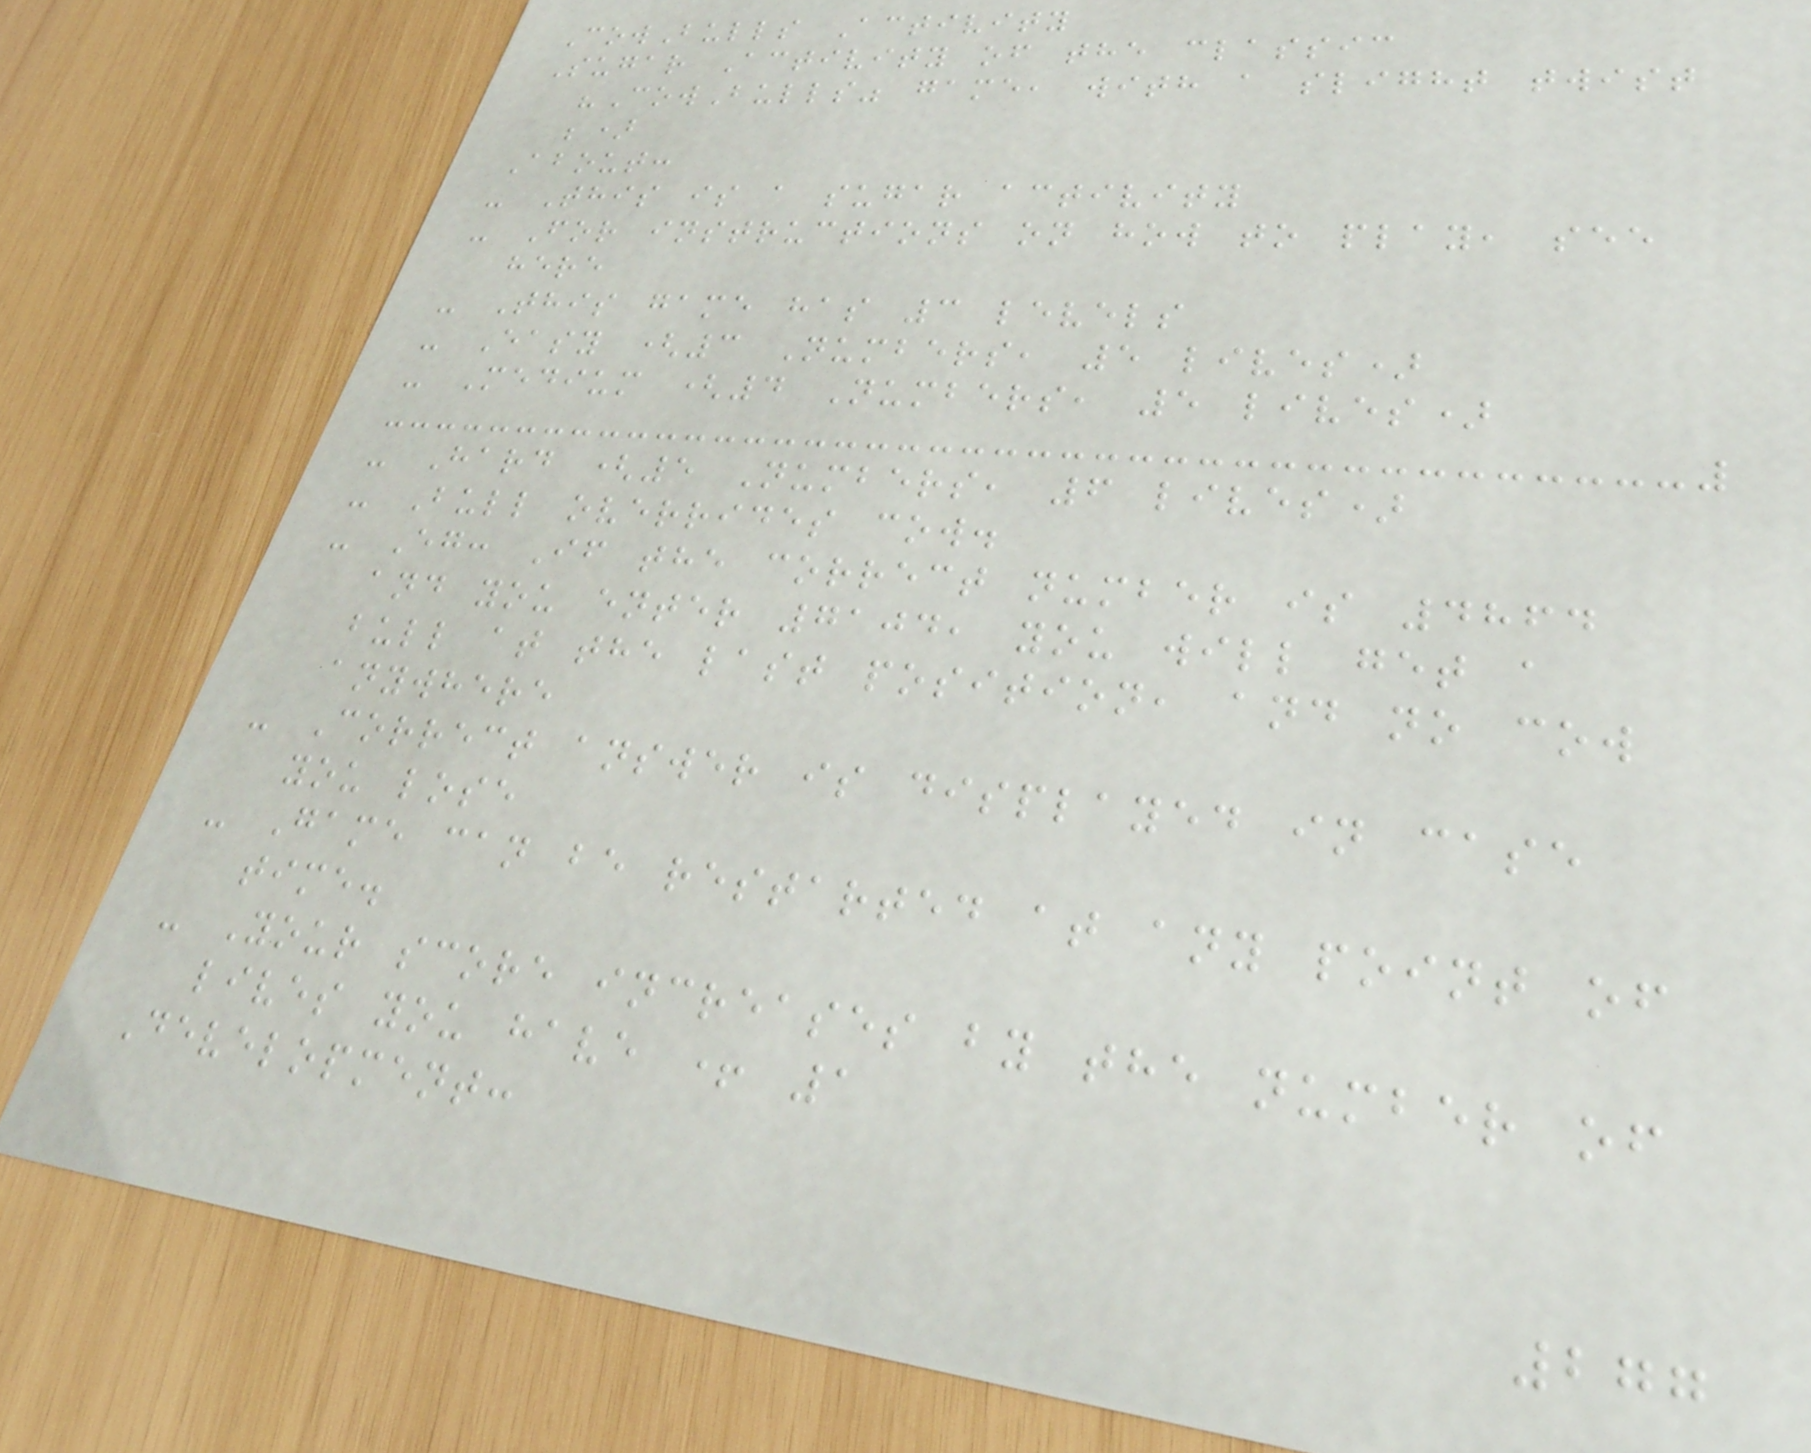CowBulls Activity
Sugar Activity of the classic
"CowBulls" game, with a slight twist
;)
About:
- This is a sugar activity
- For instructions on how to play, see
here
- This game has 3 levels
- Easy (3 Numbers, 5 lives)
- Medium (4 Numbers, 5 lives)
- Hard (5 Numbers, 6 lives)
- Bull overrides cow.
- Eg: If the correct number is 4864
and you enter 7104, you will get a
bull at the last position, and no cow
anywhere
- Correct answer is displayed in case
you lose
- Game can be restarted at any point of
time.
- Your score increases by the number of
lives you have + 1
Development:
277
